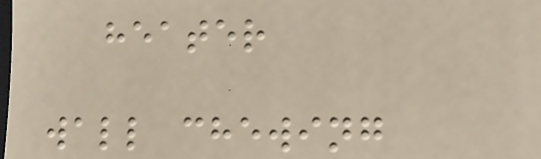heater
wall chewing
